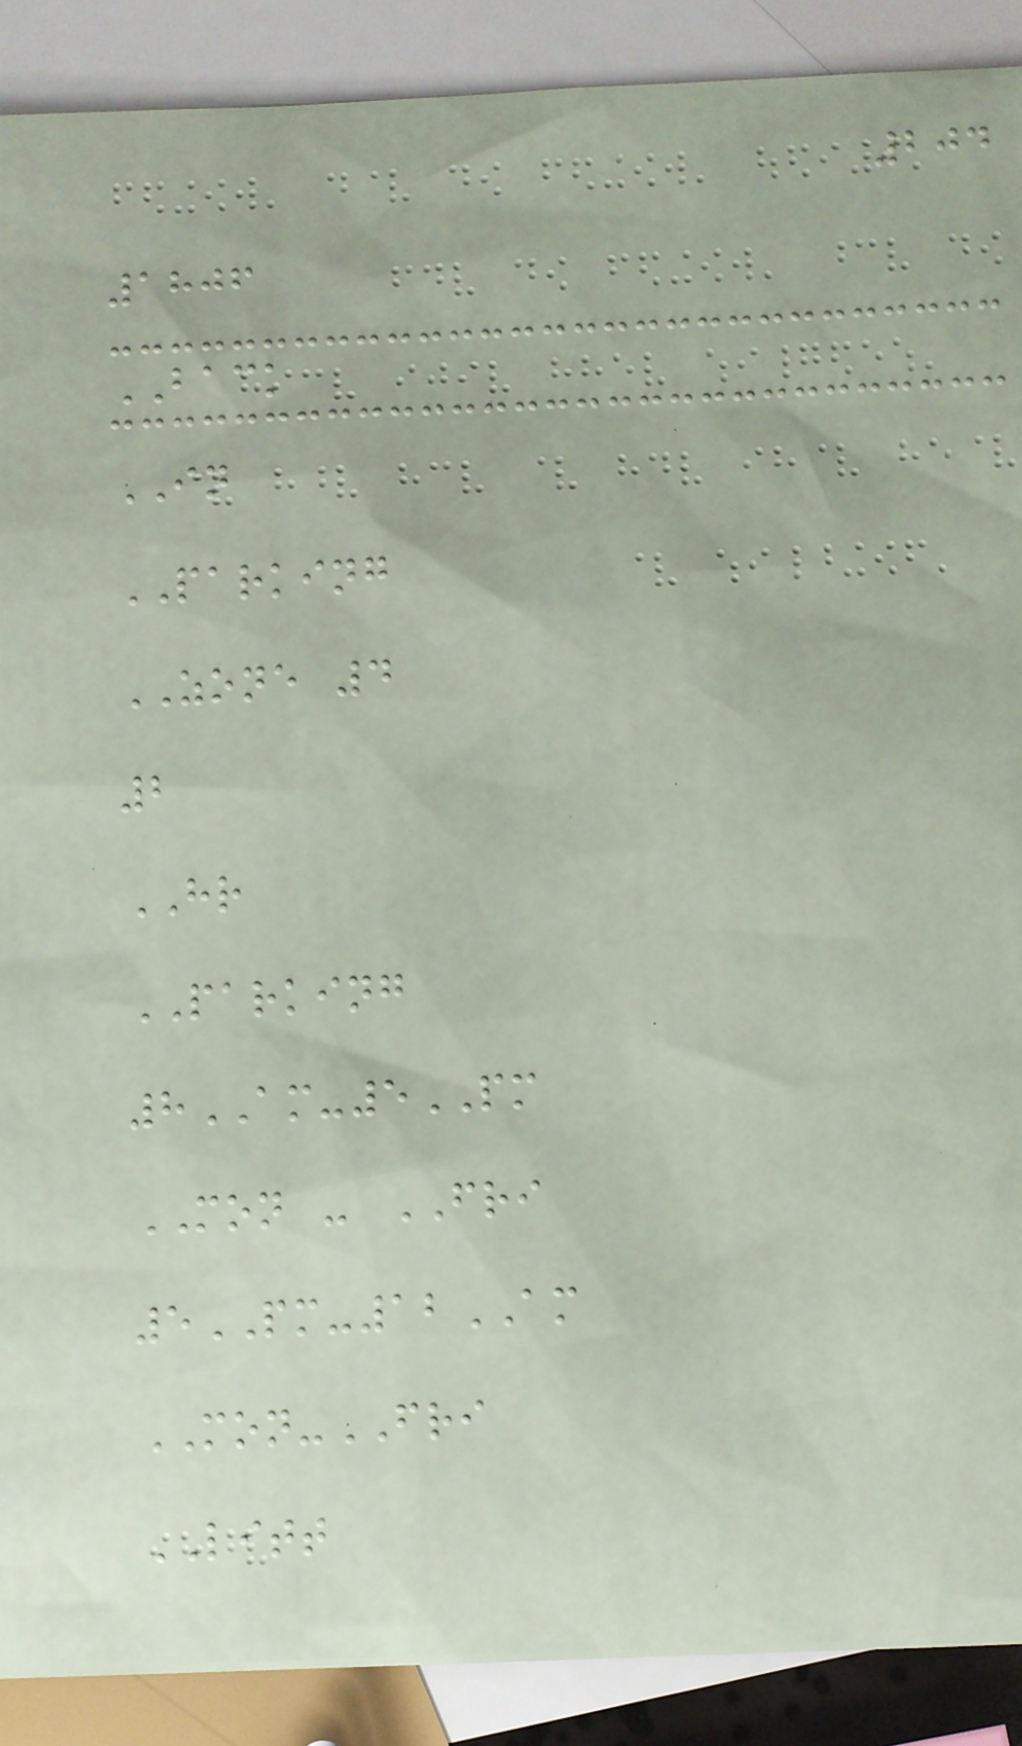204
1806
BACK
IN
PARKING
ZONE 4
2
HR
PARKING
8AM-5PM
MON - FRI
5PM-12AM
MON-FRI
LITT
